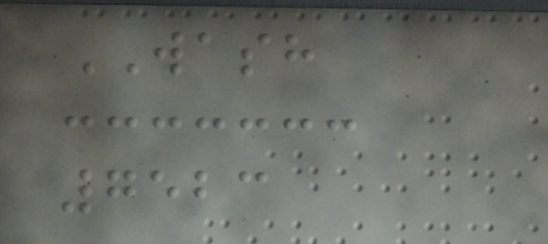WASH
7523
